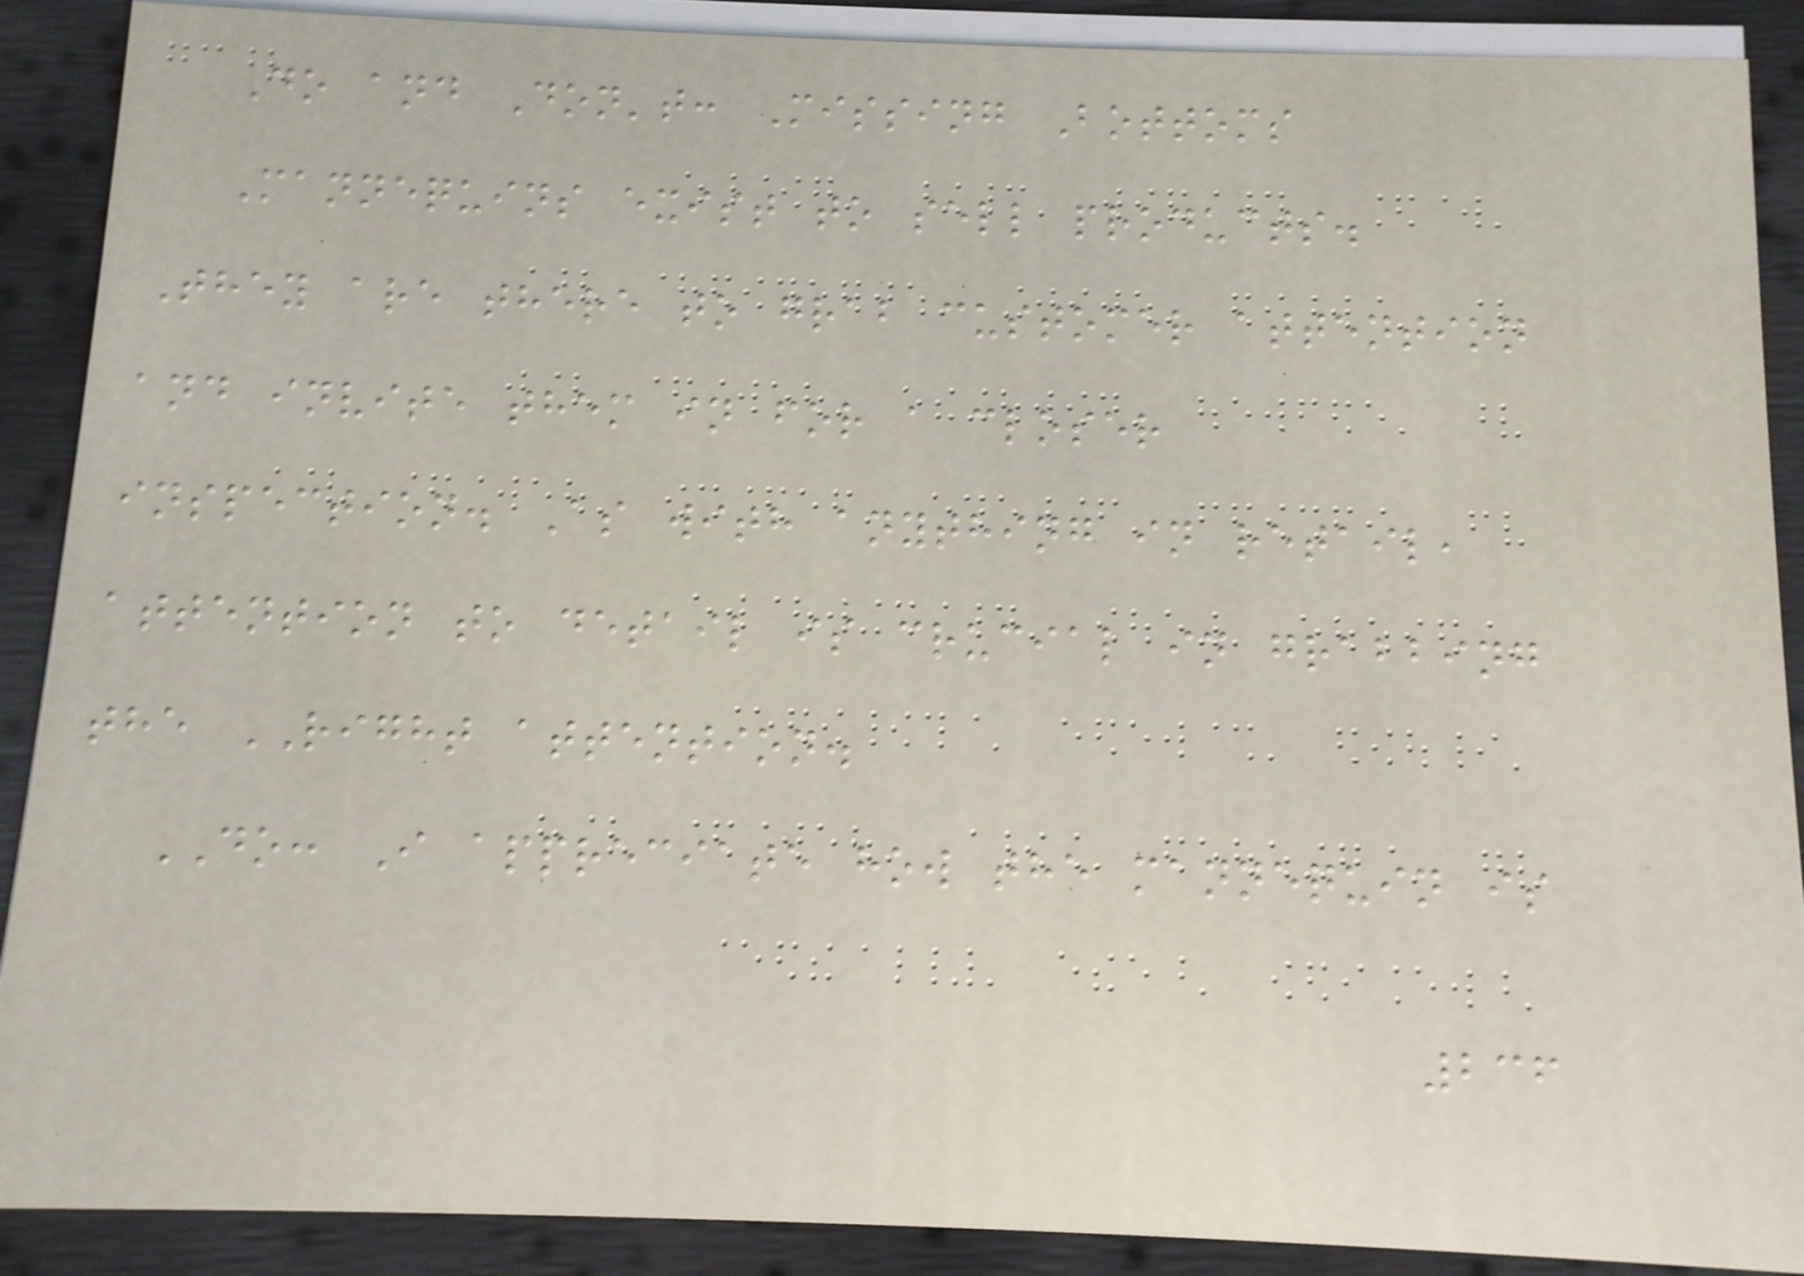Do and Don't: Missing Bottoms
Mannequins exist to sell products.
They are there to grab customer attention
and invite them in for a closer
inspection. As with anything in retail,
attention to detail is crucial in grabbing
the RIGHT attention.
DO: I appreciate how the mannequin is
236
